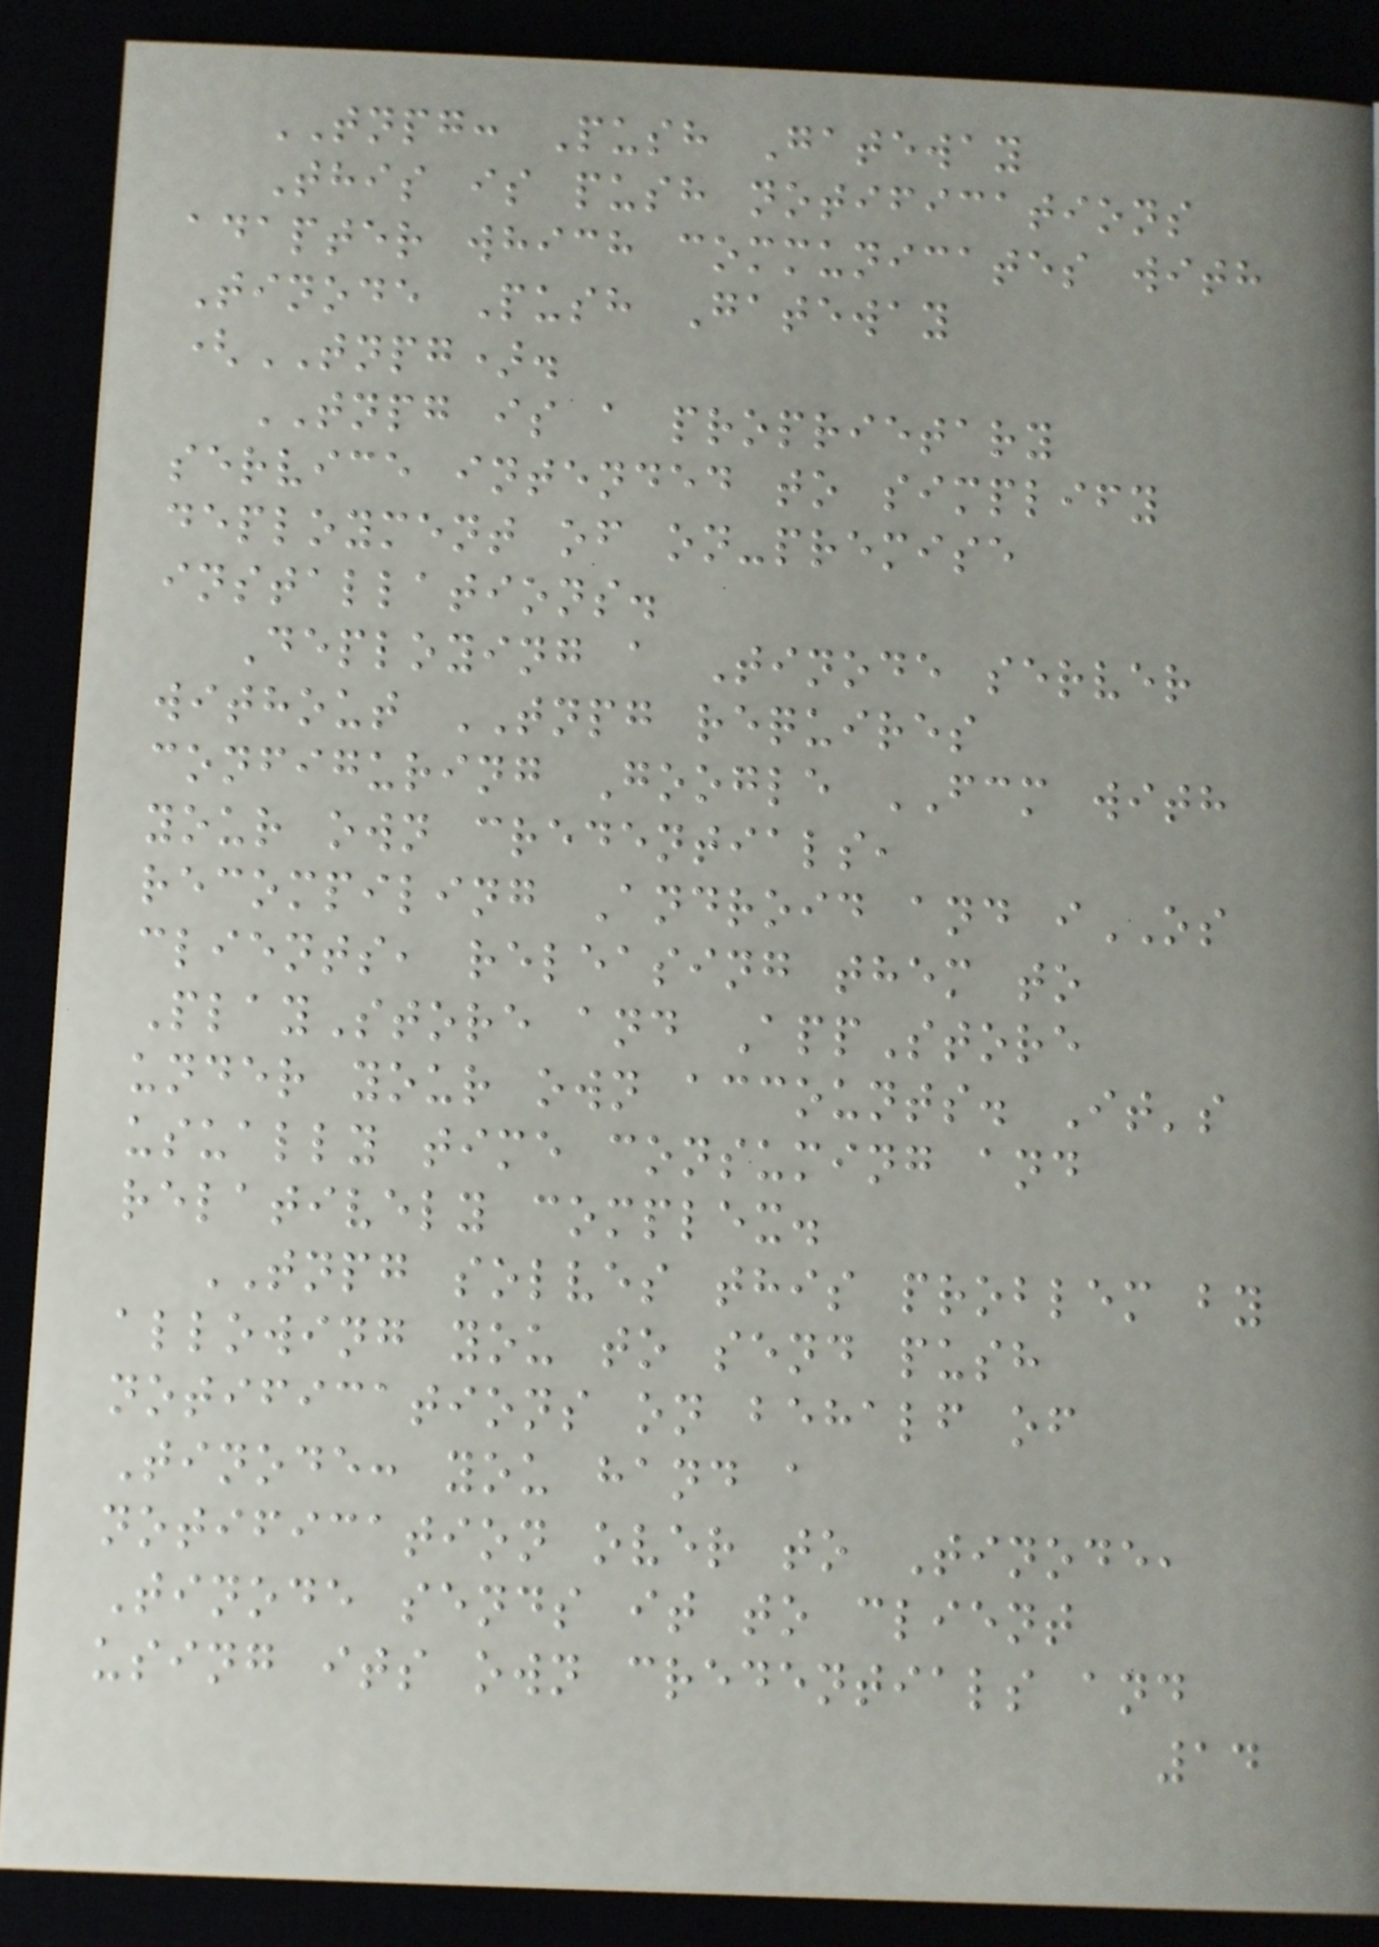TNPG: Push Gateway
This is push notifications
adapter which communicates with
Tinode Push Gateway
(TNPG).
TNPG is a proprietary
service intended to simplify
deployment of on-premise
installations.
Deploying a Tinode server
without TNPG requires
configuring Google FCM with
your own credentials,
recompiling Android and iOS
clients, releasing them to
PlayStore and AppStore
under your own accounts. It's
usually time consuming and
relatively complex.
TNPG solves this problem by
allowing you to send push
notifications on behalf of
Tinode: you hand a
notification over to Tinode,
Tinode sends it to client
using its own credentials and
14
